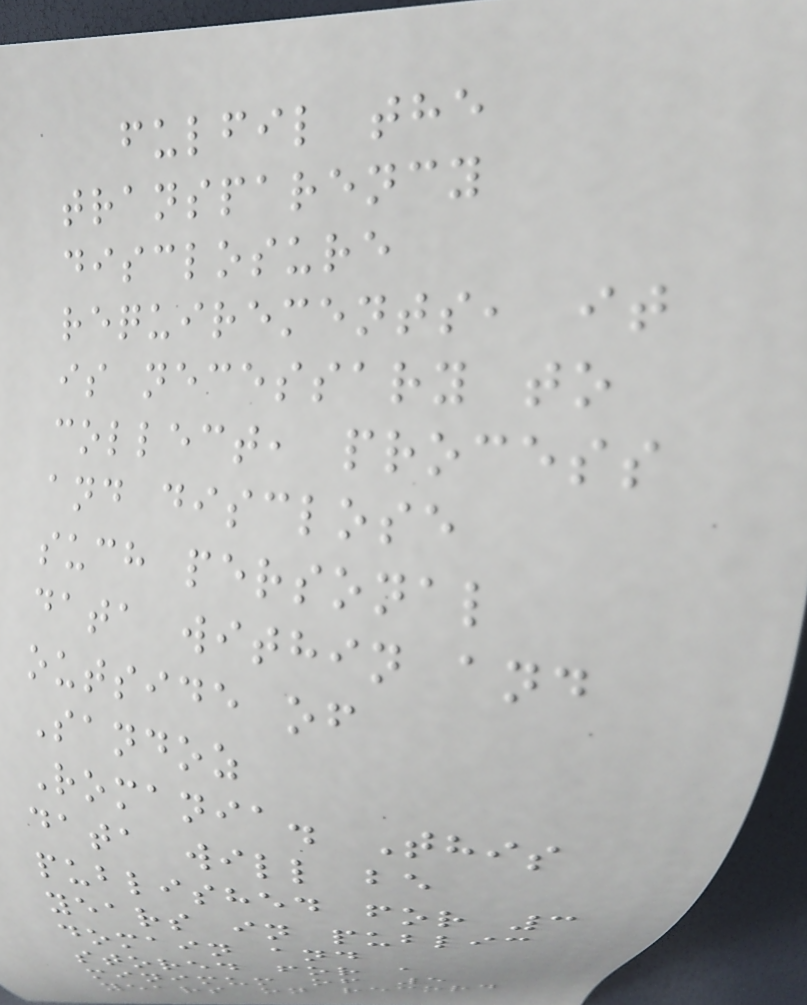fulfil the
transparency
disclosure
requirements, it
is necessary to
collect, process
and disclose
such personal
data within and
outside of
Sandoz
Romania. This
data will be
published for 3
years in public
domain and
stored for a
minimum of 5
years on record
